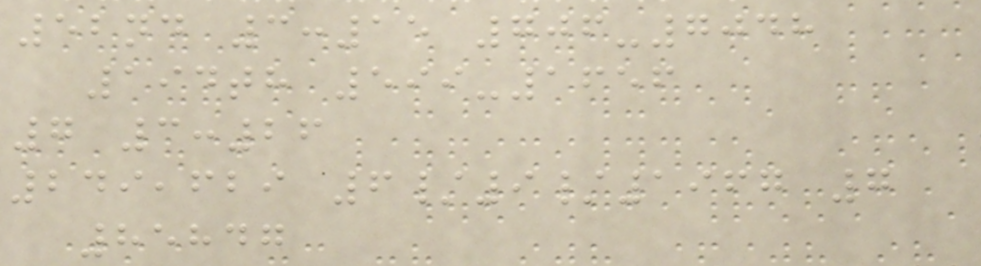52nd 3:15 706-7048
194th 599-1656
7 3:26
249,629 6/9/1967 7
85847
